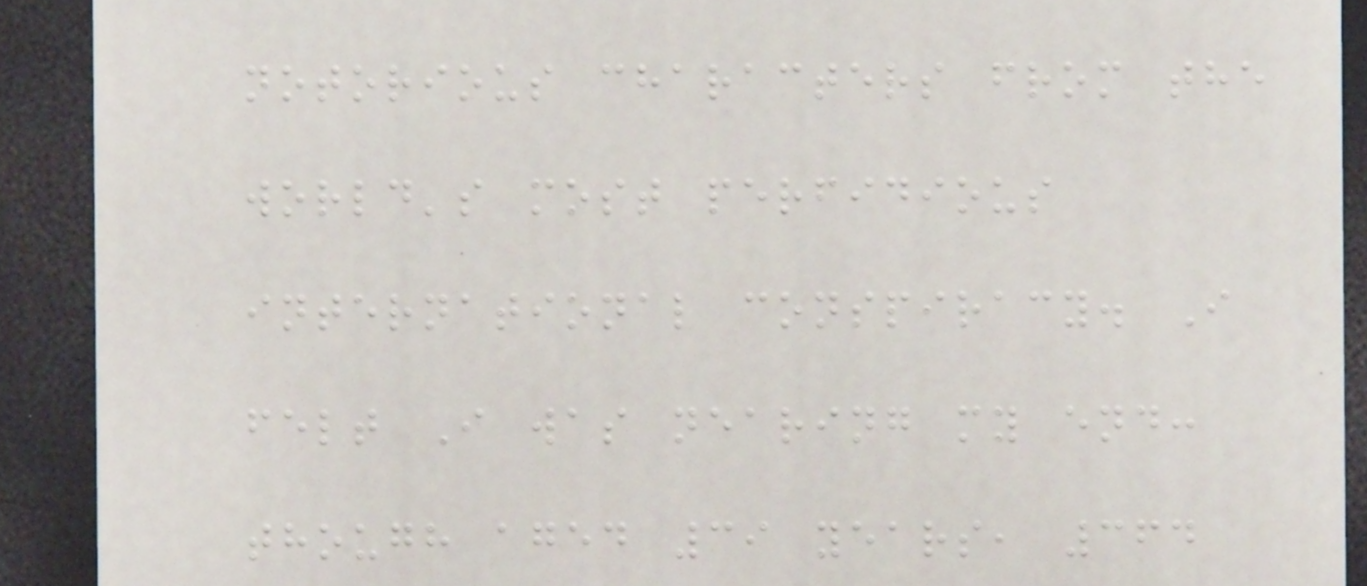notorious characters from the
world's most perfidious
international conspiracy. I
felt I was nearing my end:
though aged 39 years, 364
